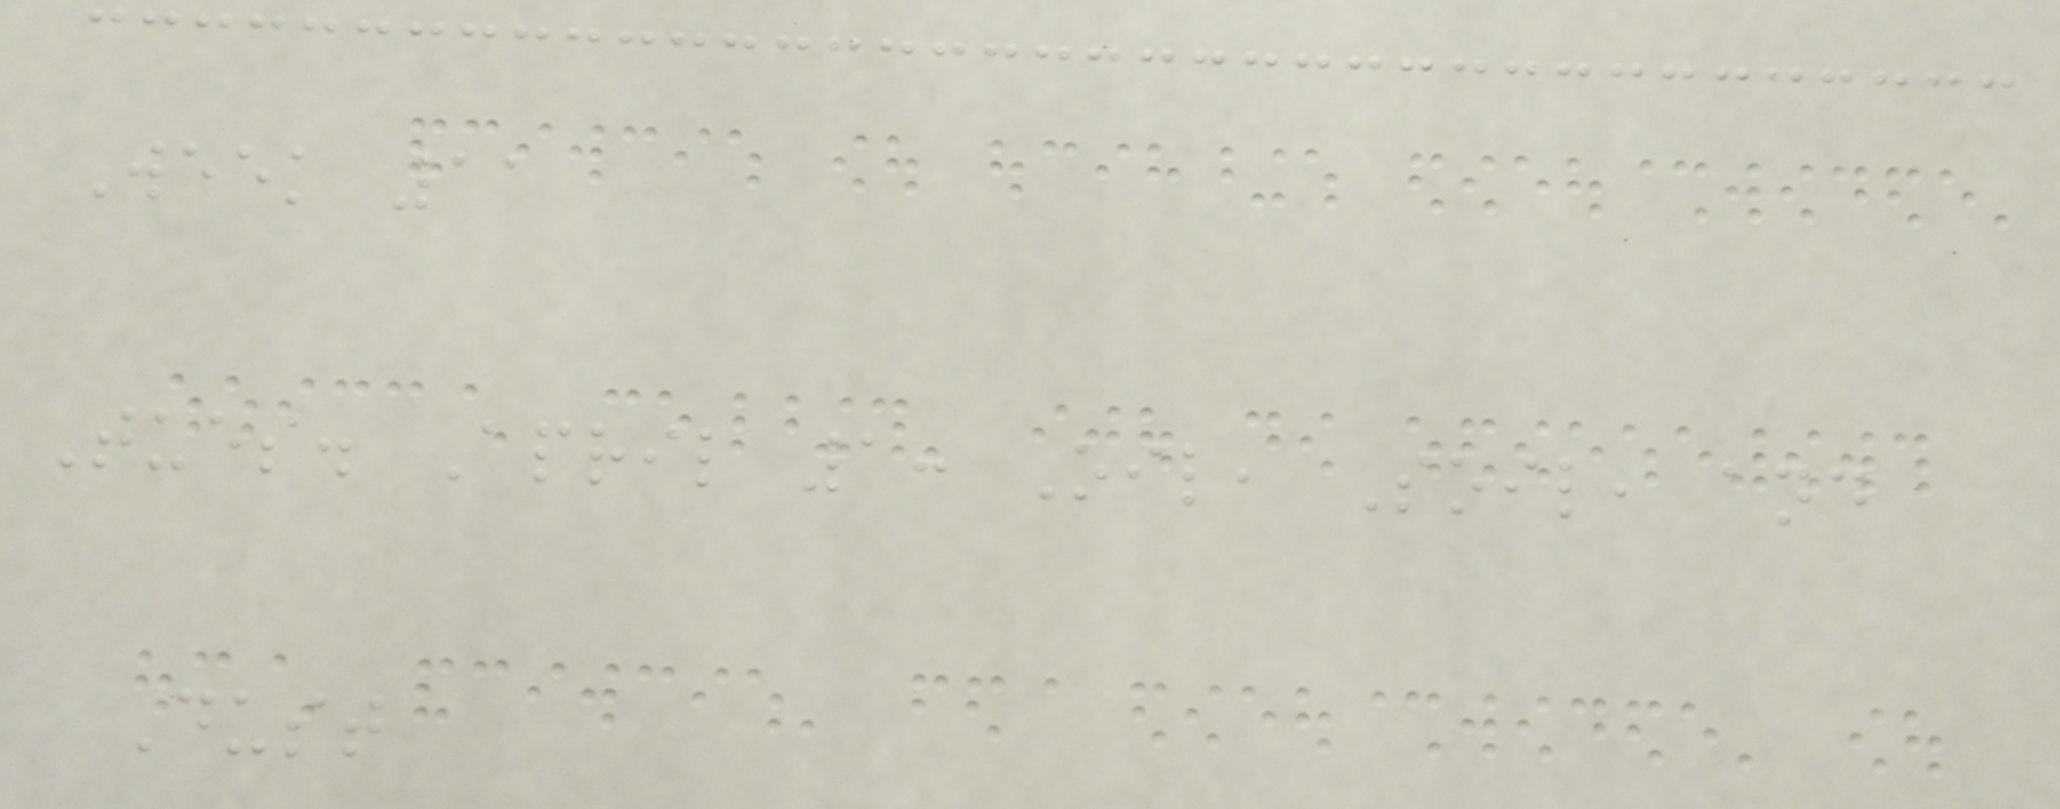Week 11
Tues. April 1: Oil, Soil, and
Dust
